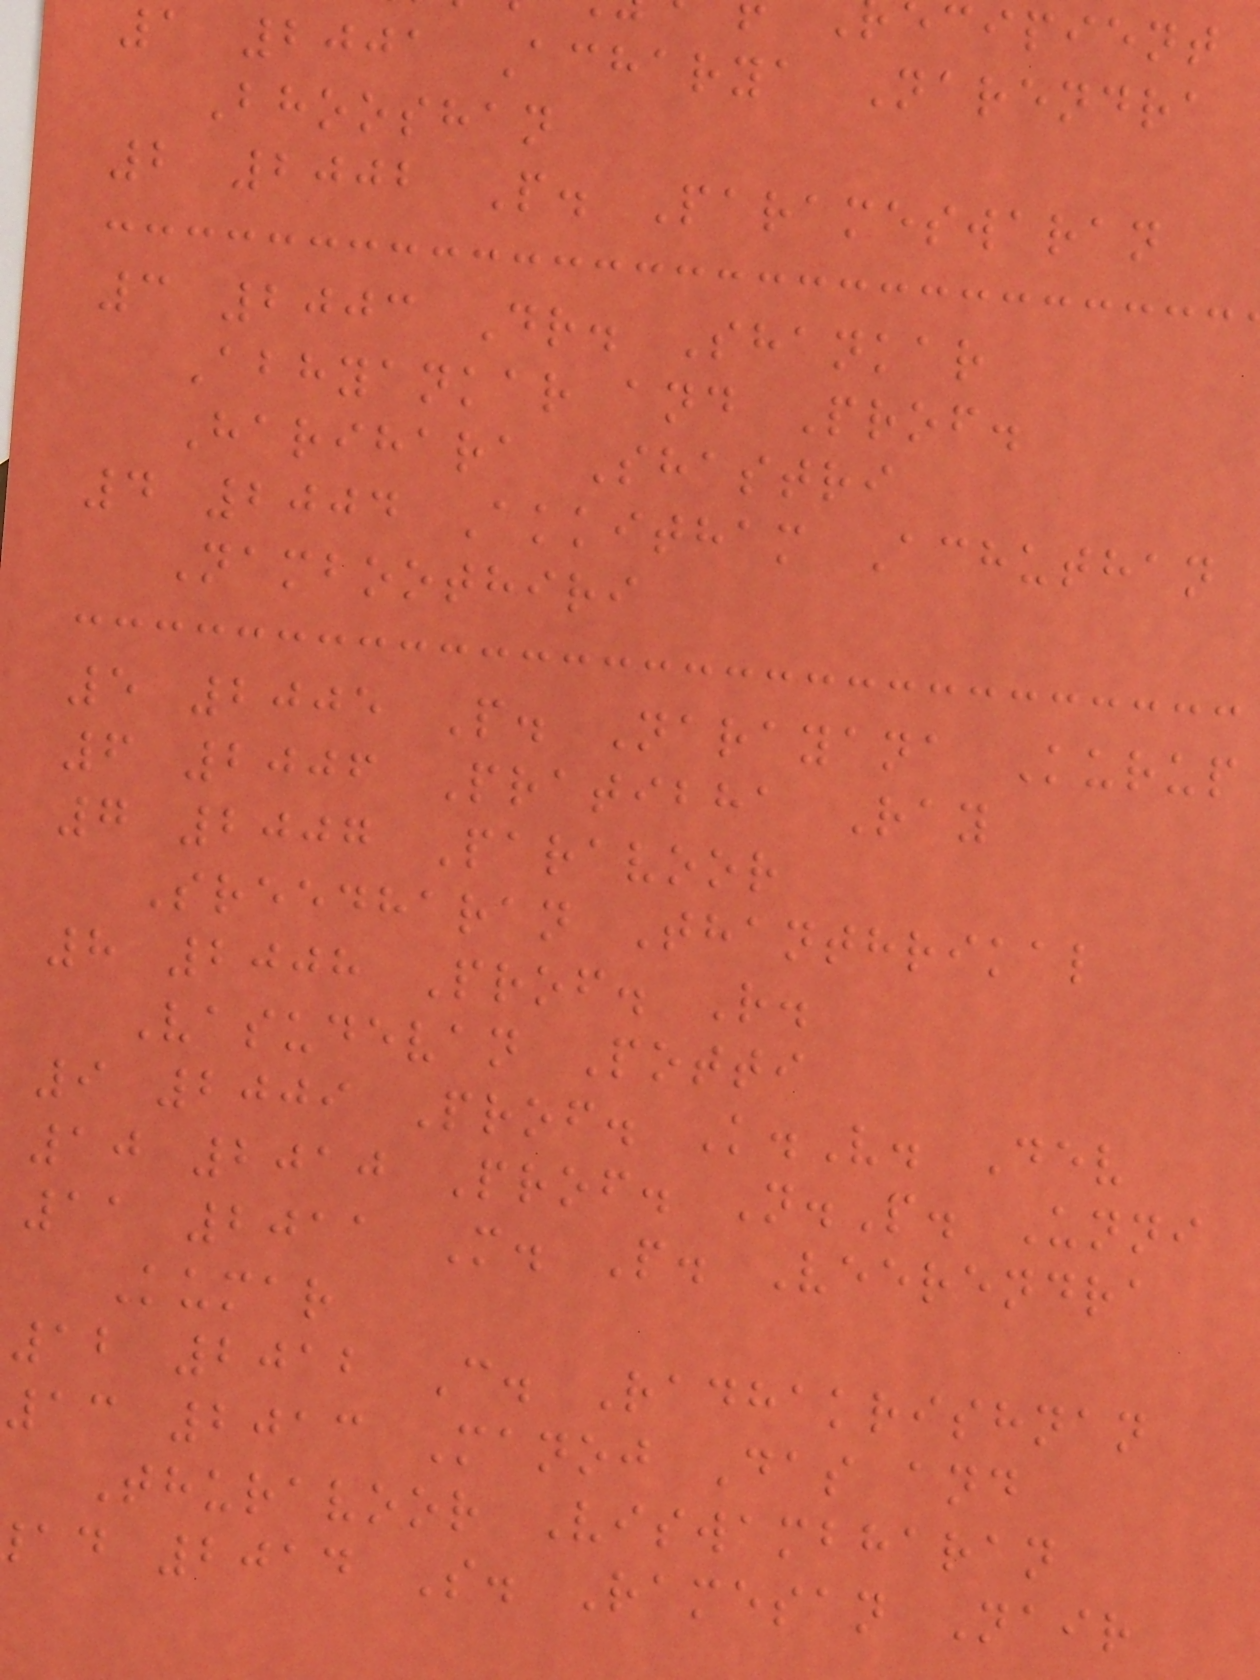cipient
1 2001 Acharya Narendra
Bhooshan
2 2002 P. Parameswaran
3 2003 Dr. Shankar
Abhyankar and Prof.
Harihara Shastri
4 2004 Akkitham Achuthan
Namboothiri
5 2005 P. Narayana Kurup
6 2006 Pratibha Ray
7 2007 Paravoor
Sreedharan Thanthrikal
8 2008 Prof. R.
Vasudevan Potti
9 2009 Prof. K.V. Dev
10 2010 Prof. N.P. Unni
11 2011 M. P. Veerendra
Kumar
12 2012 C. Radhakrishnan
13 2013 Manoj Das and
Thuravoor Viswambharan
ad 2014 S. Ramesan Nair
